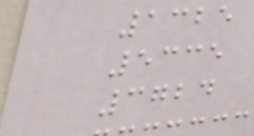1325
5335
3724
